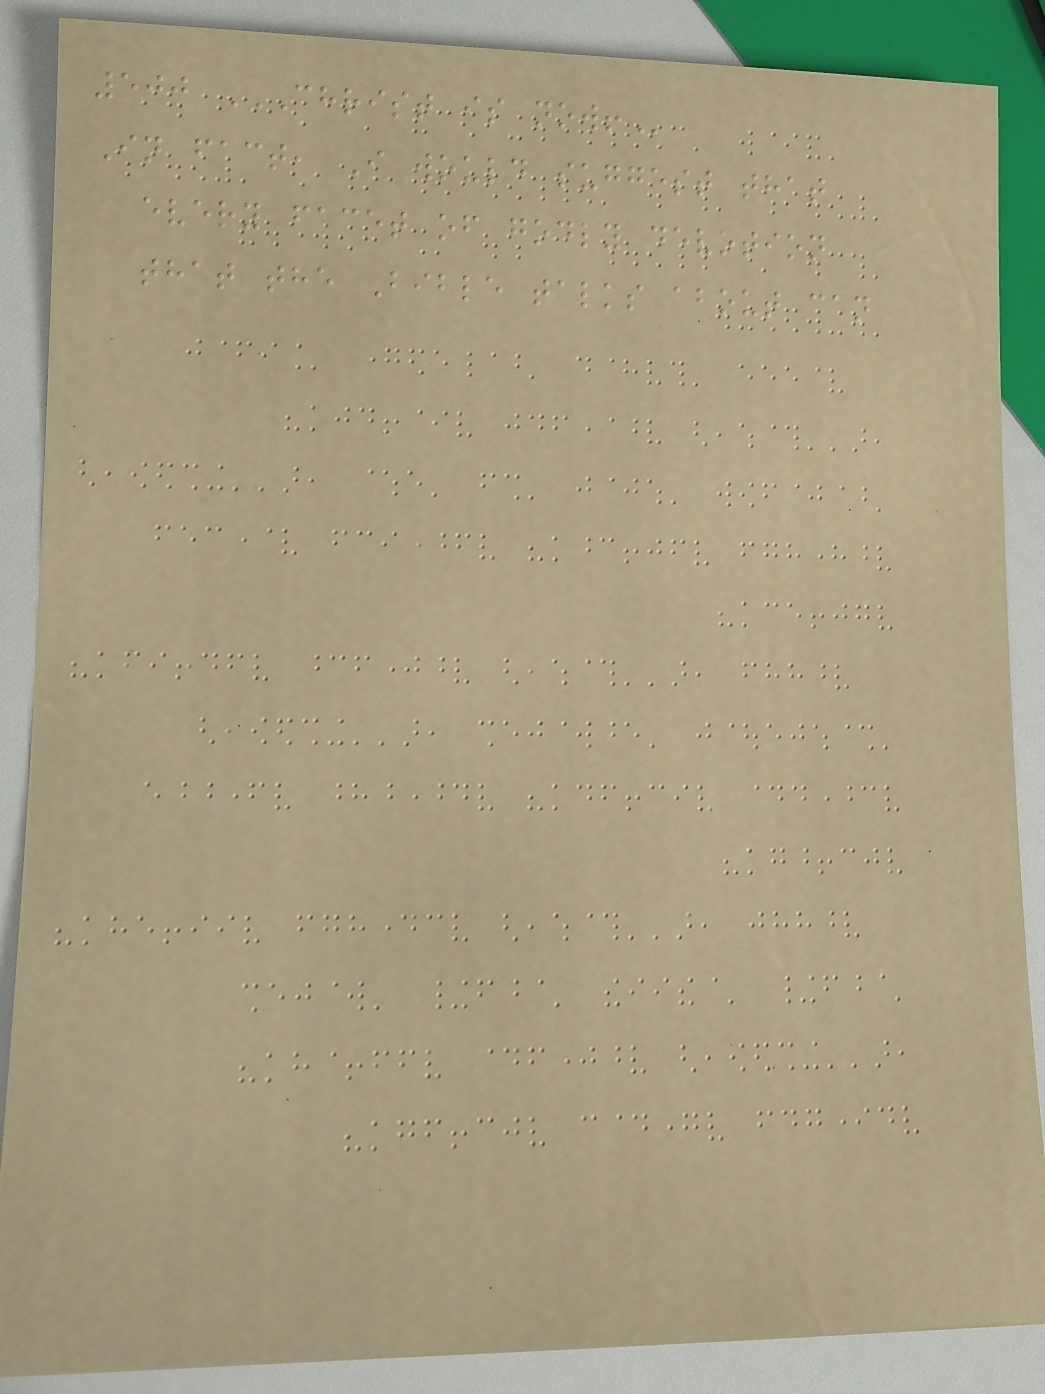500 CHRIST IS NOW!
In fact, I would suggest that
every facet of godly devotion
that the Bible talks about can
